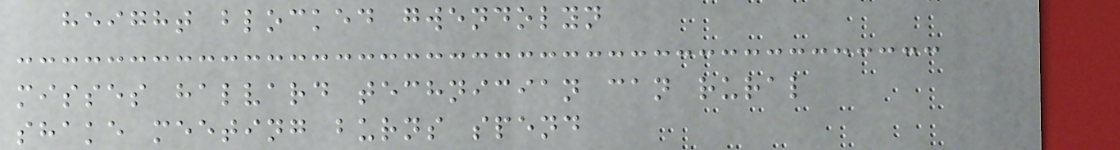height blocked gwendolyn
misses halvard technician can rural
shake meeting burns spend
